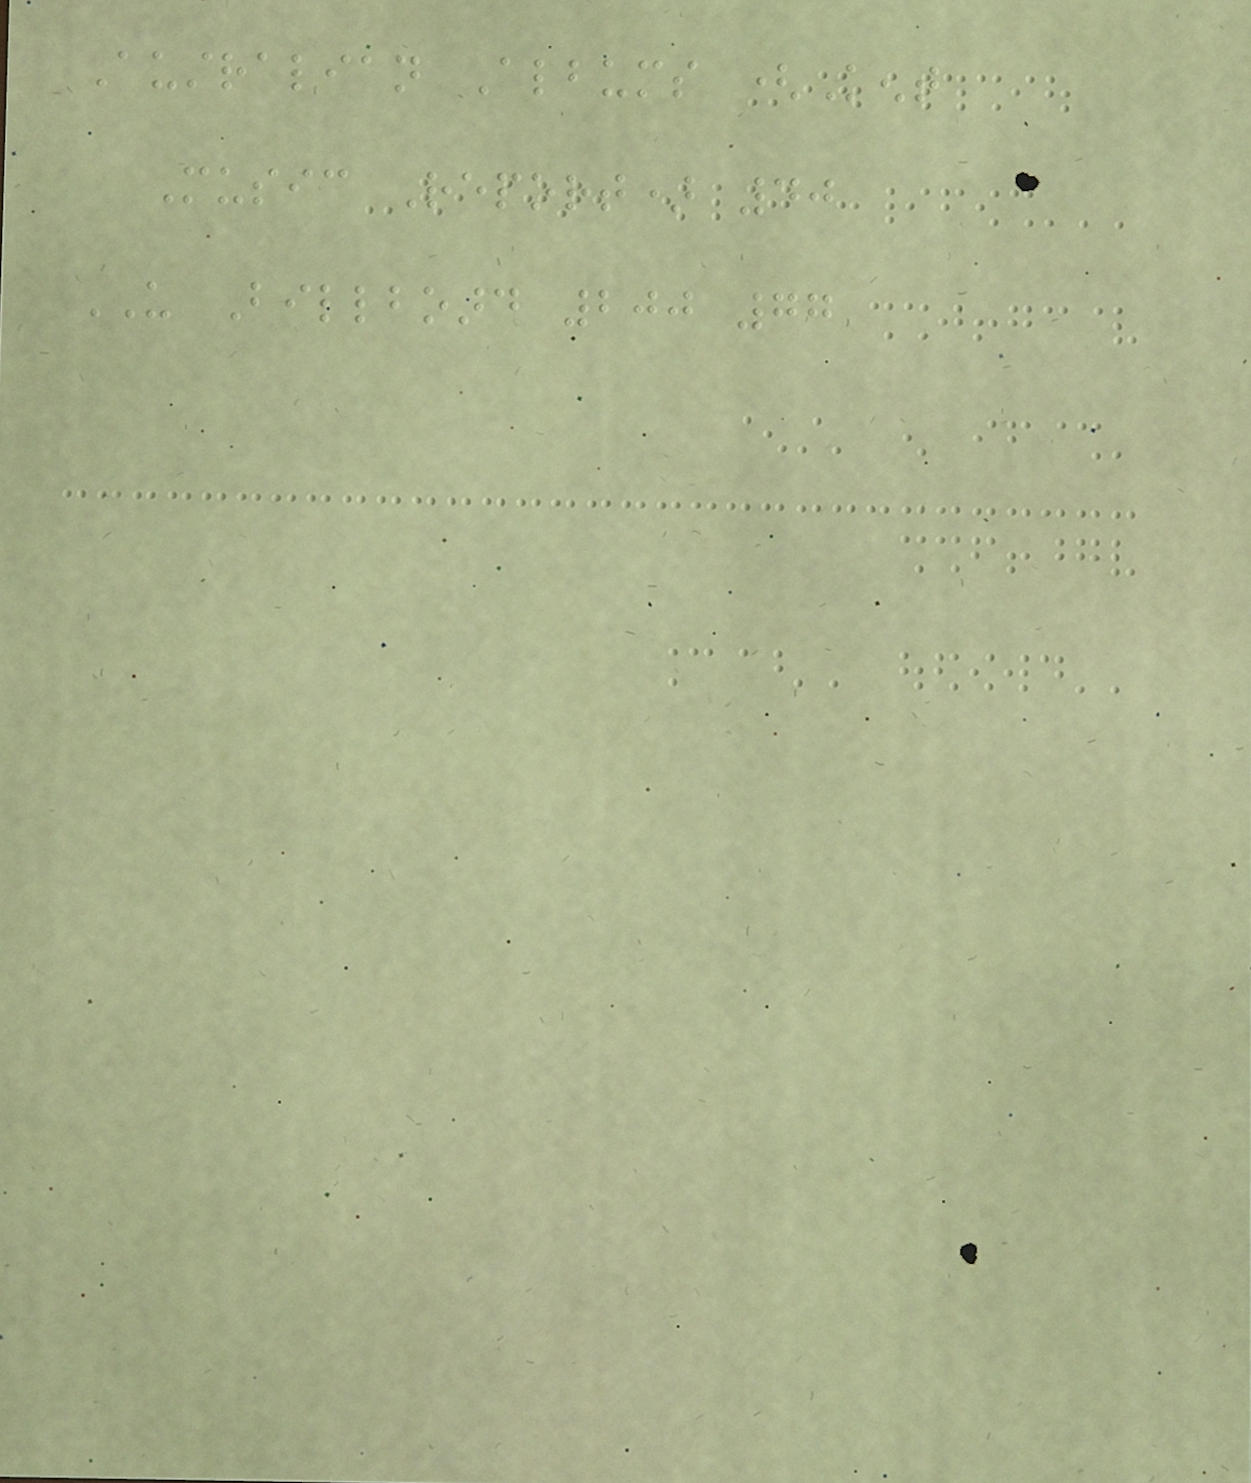Australian Albums (Kent
Music Report) 40
US Billboard 200 77
